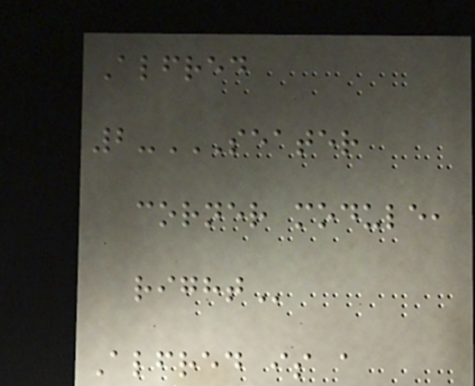Alfred
2-SEATER
CORNER MODULE,
RIGHT
Alfred is a
